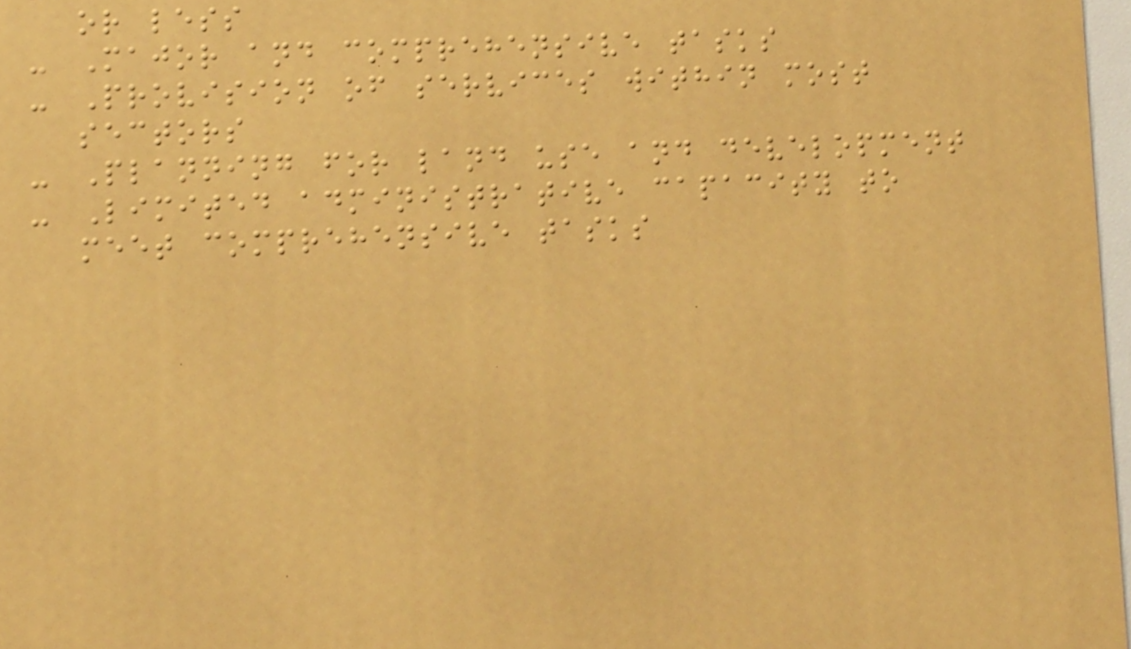or less
- Major and comprehensive tasks
- Provision of services within most
sectors
- Planning for land use and development
- Limited administrative capacity to
meet comprehensive tasks
